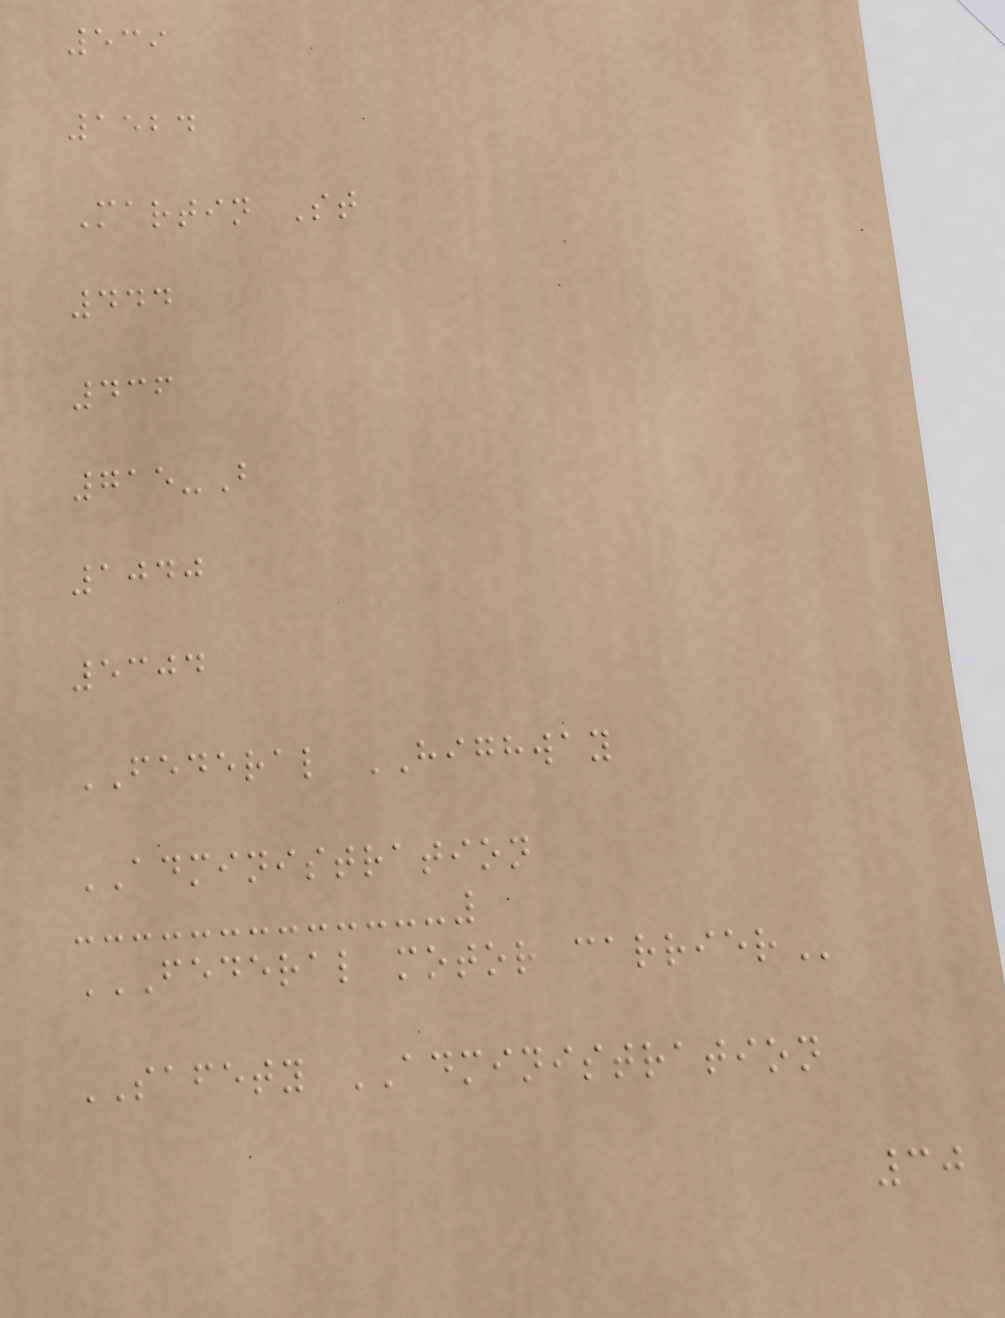539
1524
Martin St
444
436
715-B
1040
5304
FEDERAL HIGHWAY
ADMINISTRATION
FEDERAL MOTOR CARRIER
SAFETY ADMINISTRATION
30
